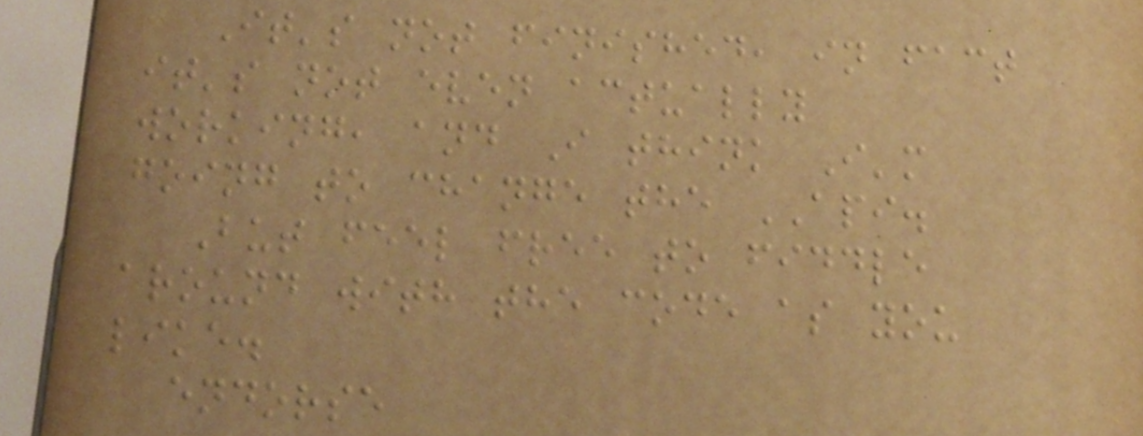It's not finished, in fact
it's not even actually
working, and I think I'm
going to change the API.
But feel free to fiddle
around with the code as you
like.
endorse
